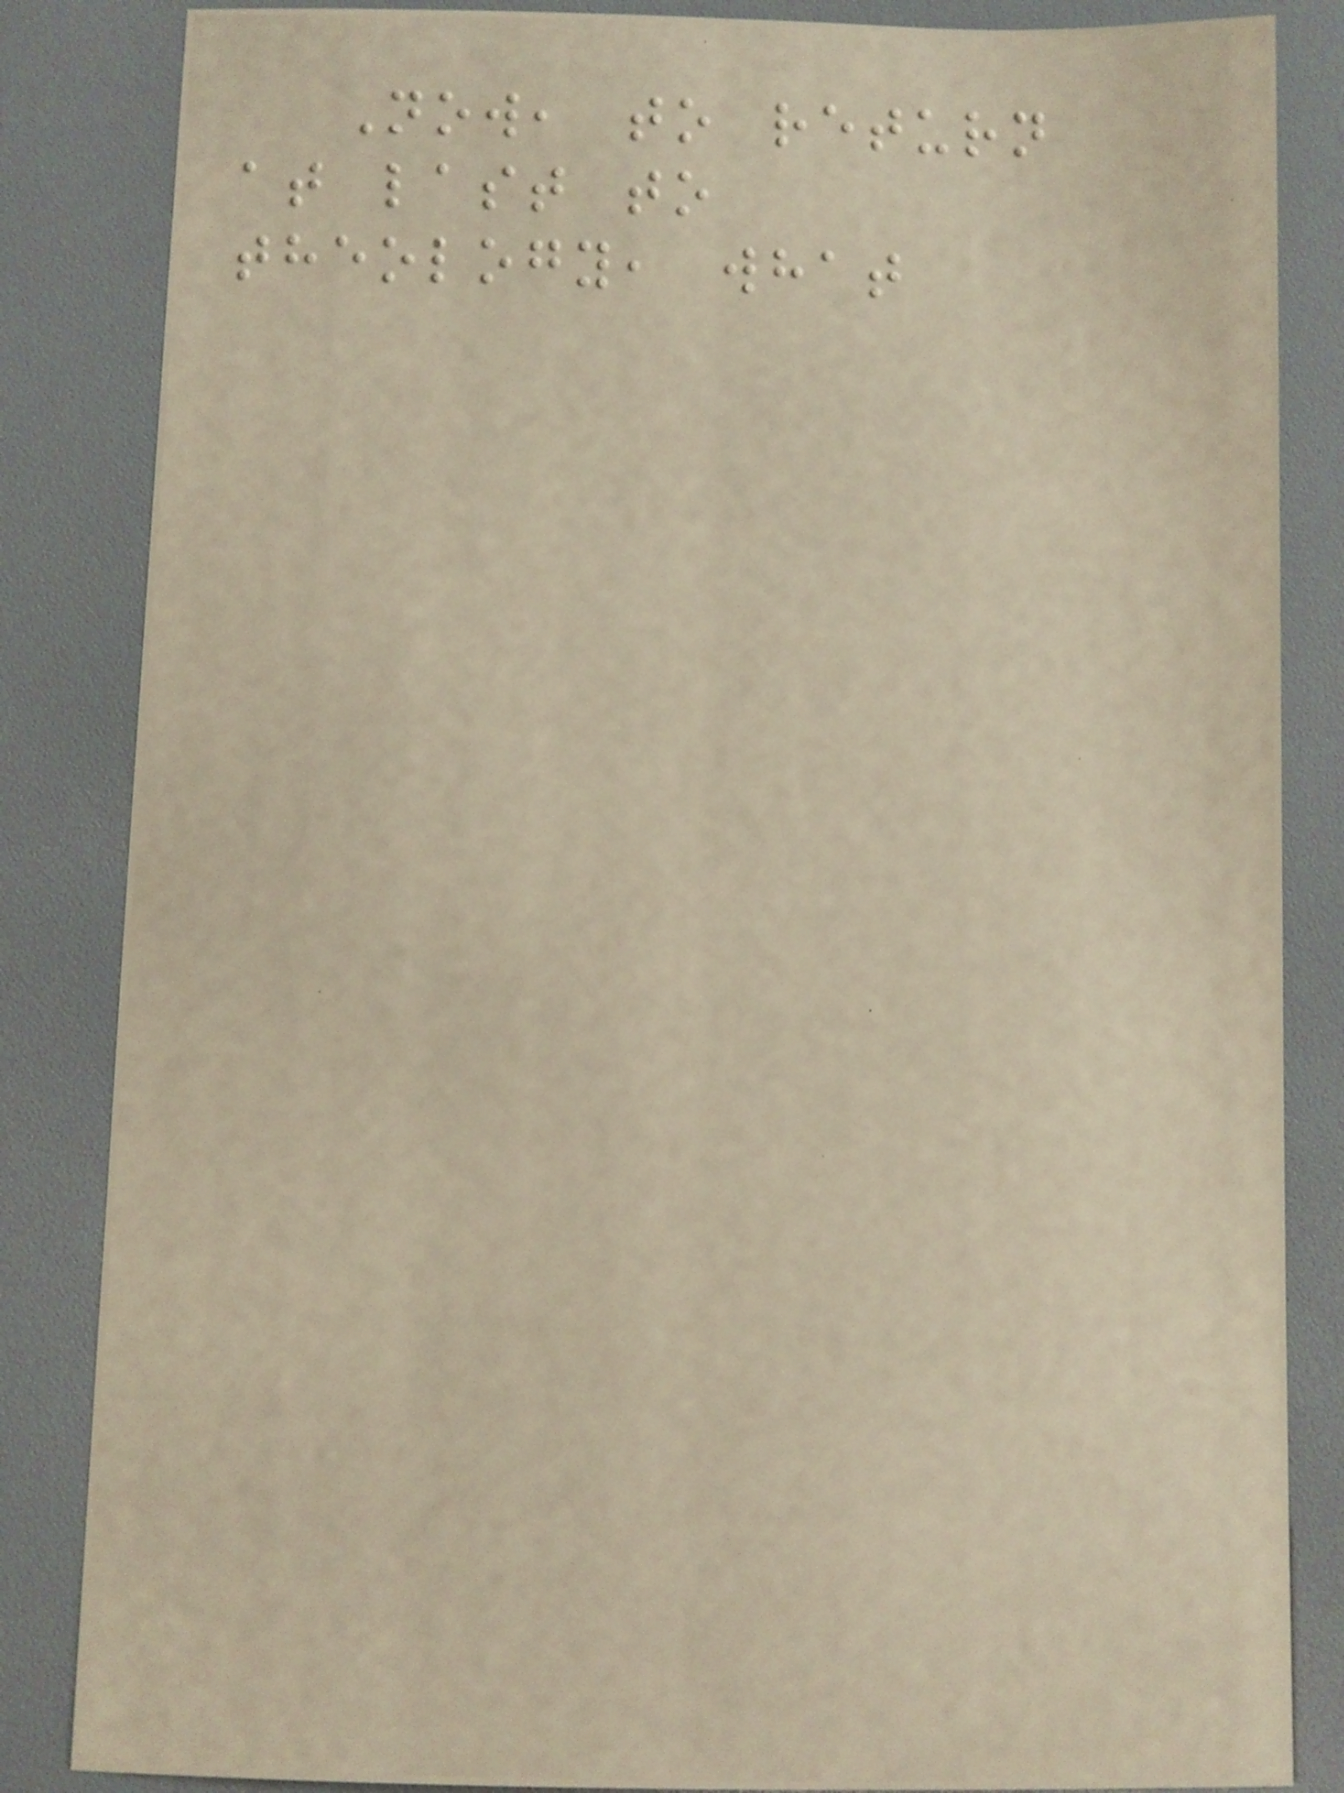Now, to return
at last to
theology, what
